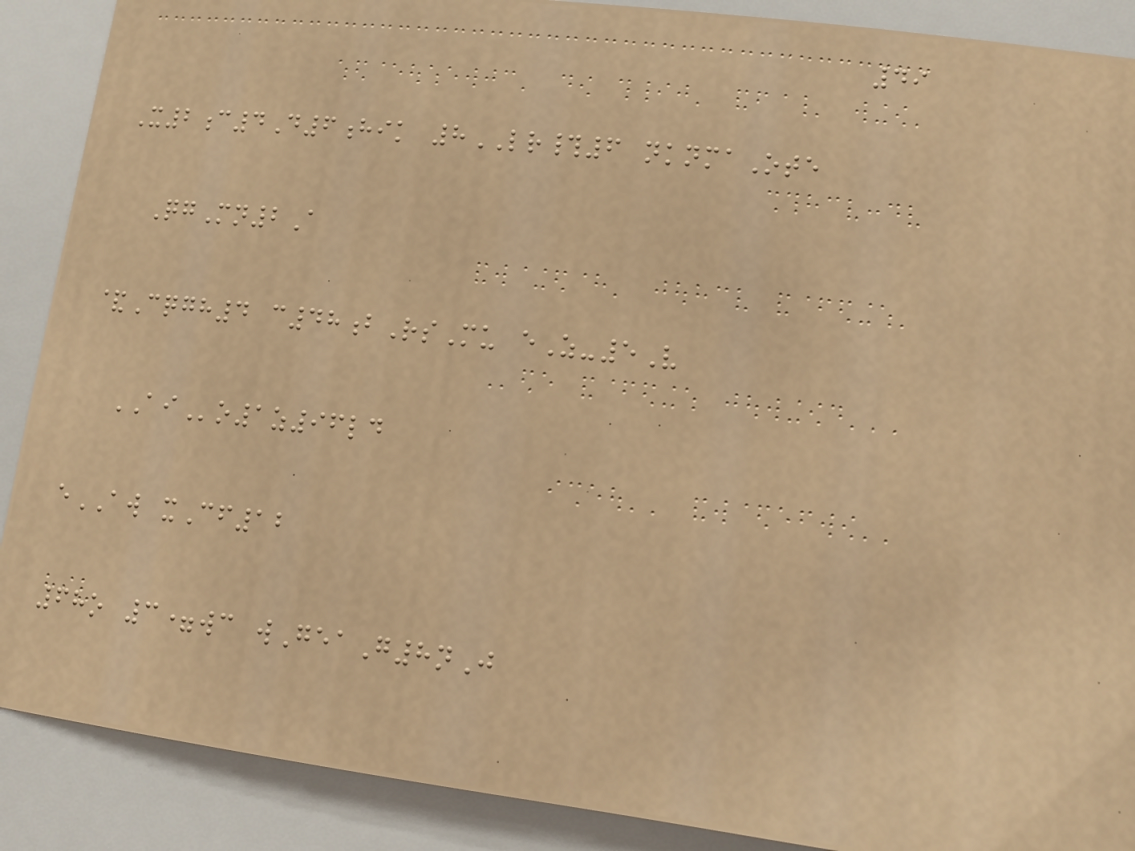49
X2c4D6hik 8LR#6 nknmaOte
QgMn2A
&Cqgh4 c48bRsMu eZ-5V
AIo1z96ld
eAW xCf12
68o 3=wc wGeaG8nJ
